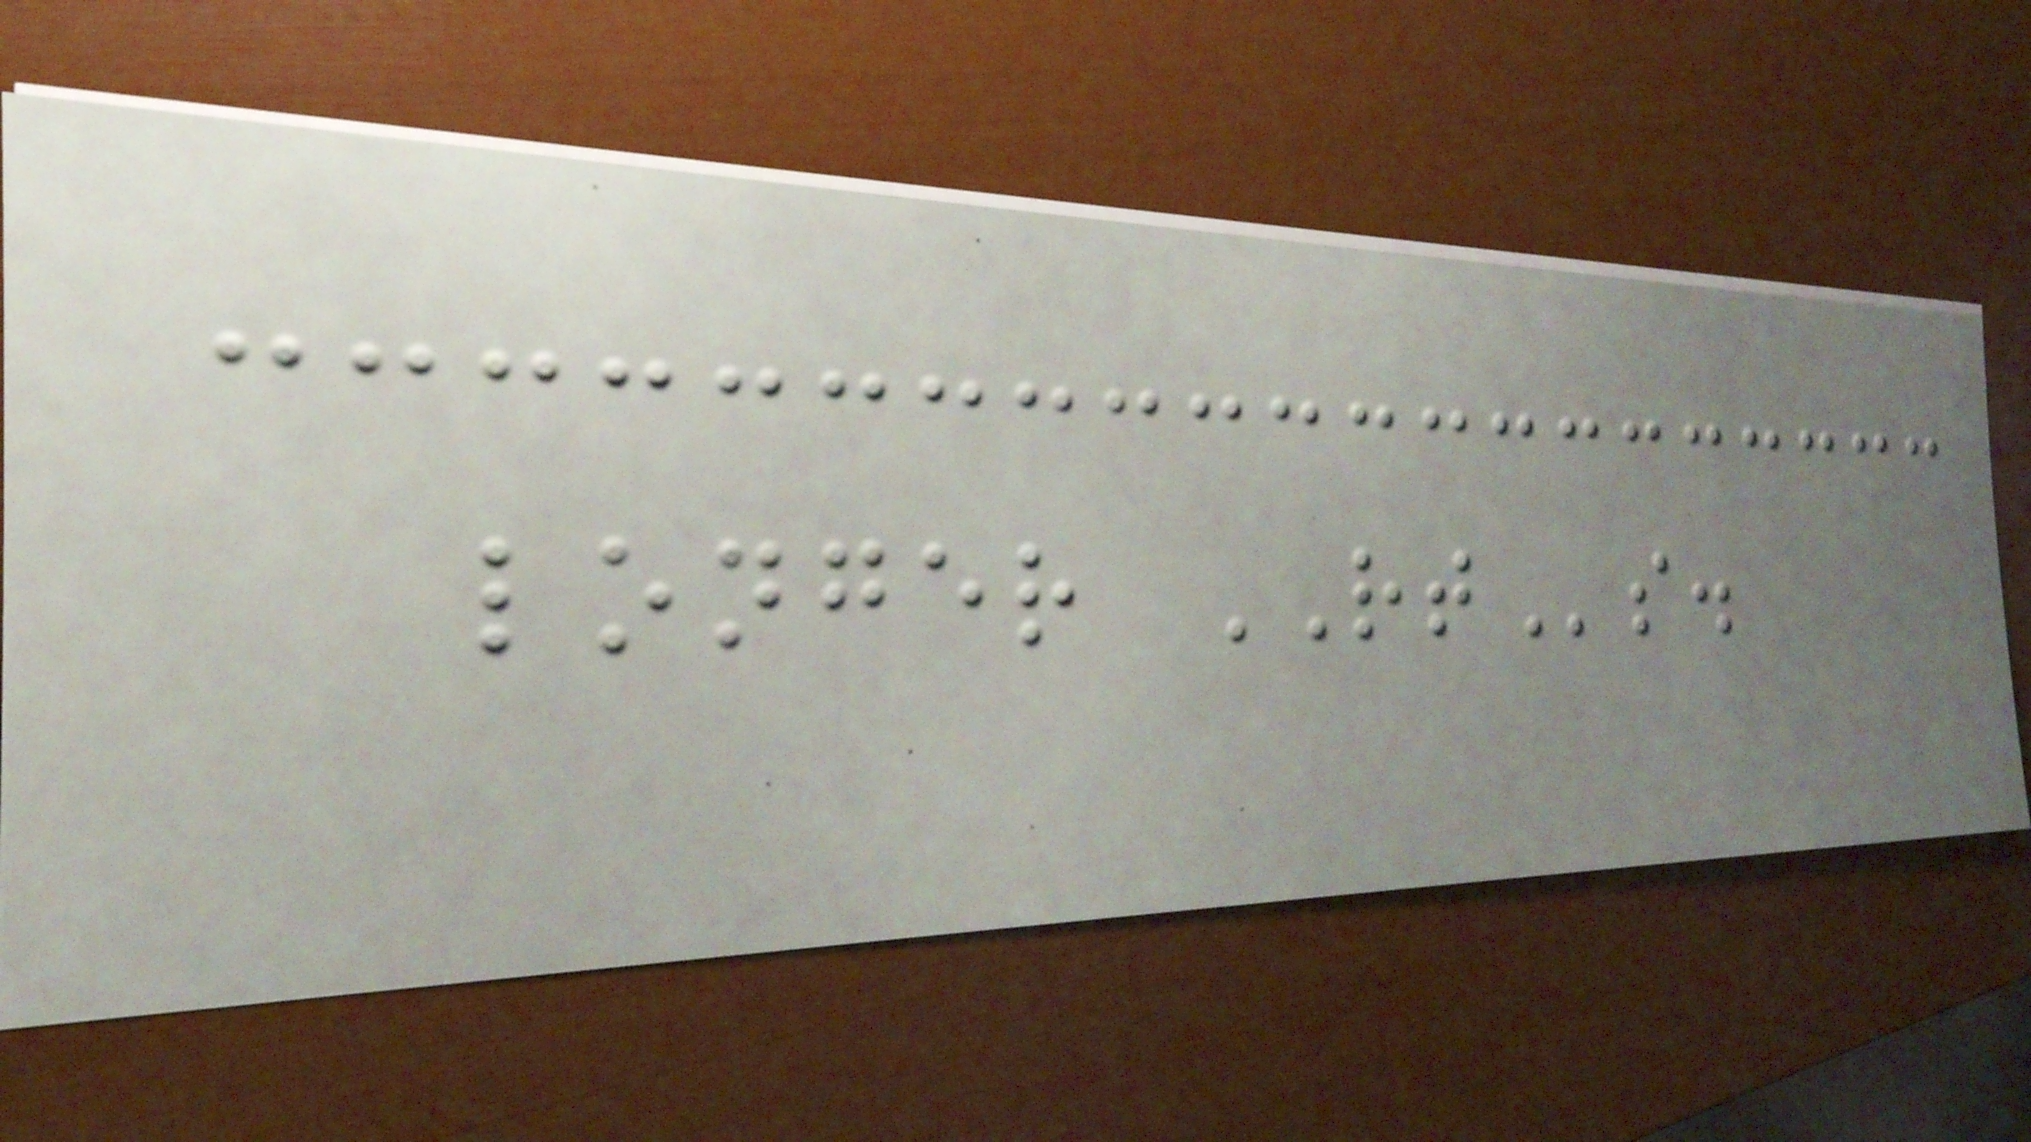longer RTs.
